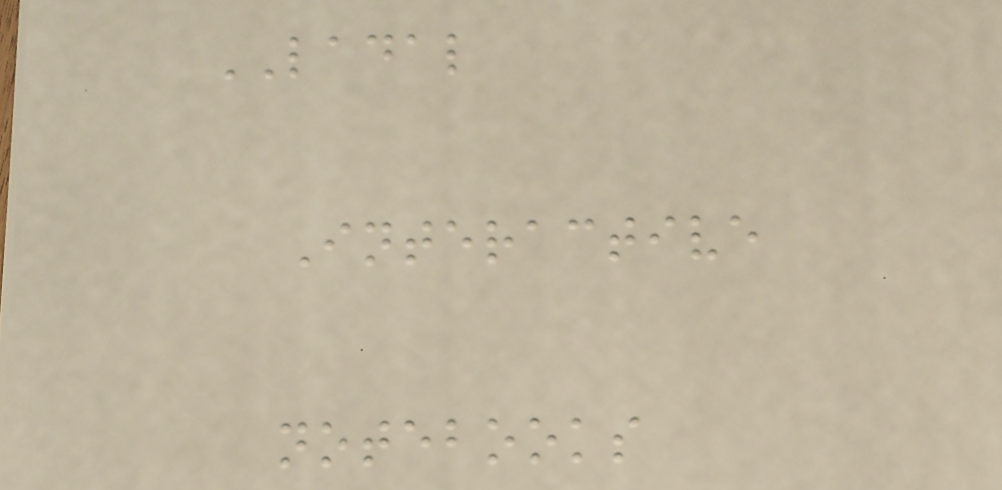LADAL
Interactive
notebooks
